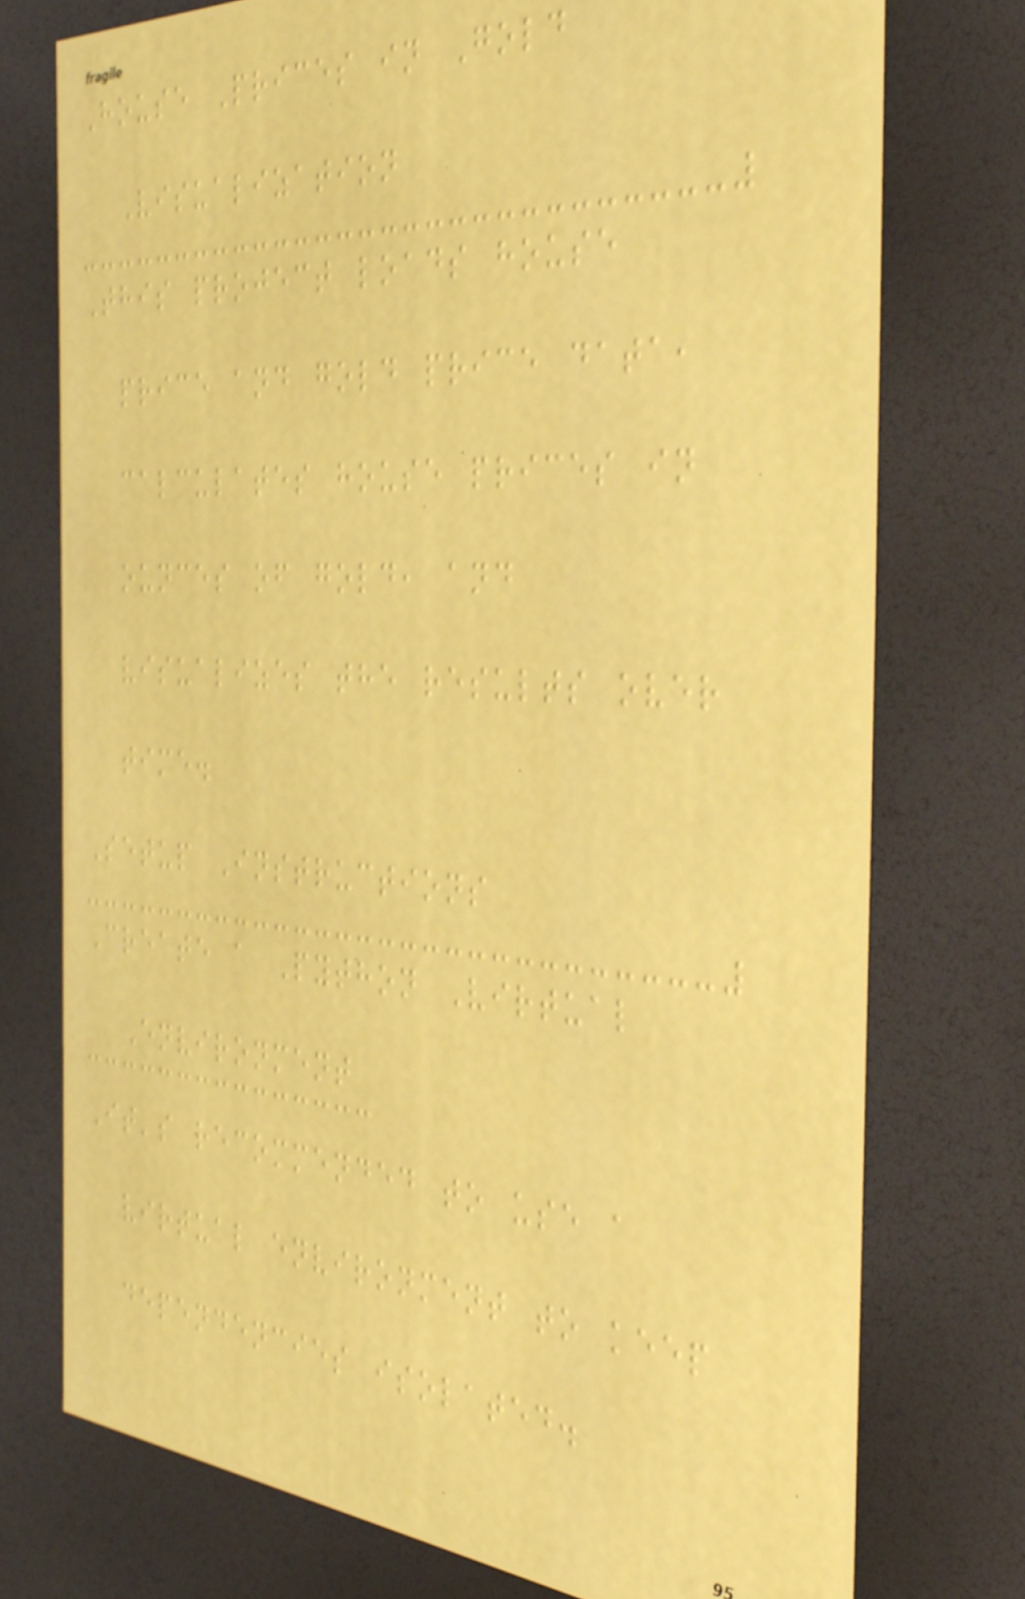House Prices in Gold
Visualization
This project loads house
price and gold price data,
calculates house prices in
ounces of gold, and
visualizes the results over
time.
Setup Instructions
Create a Python Virtual
Environment
It's recommended to use a
virtual environment to keep
dependencies isolated.
